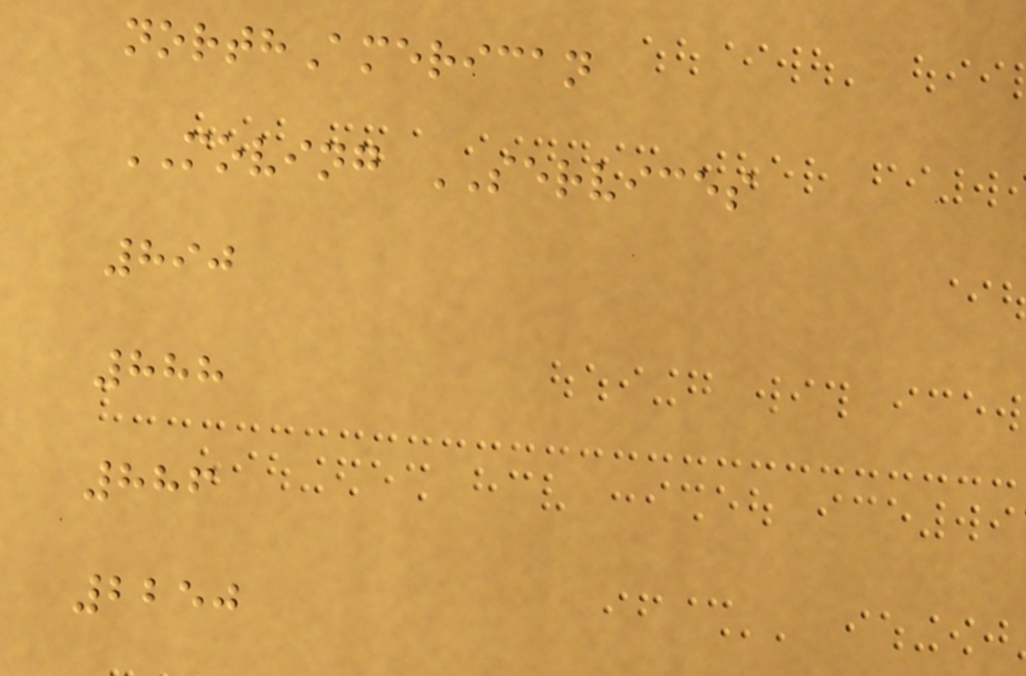northAmerican
MOVING SERVICES
890
888
886
2250
